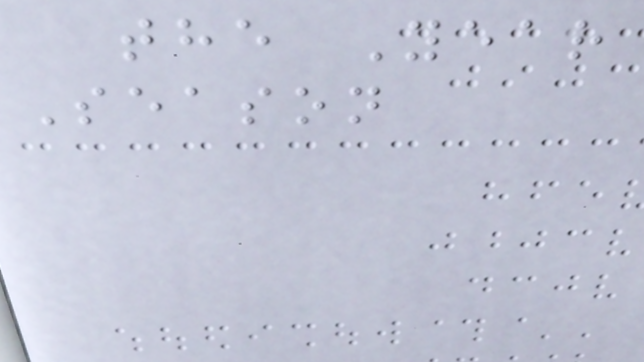the Year
Season
